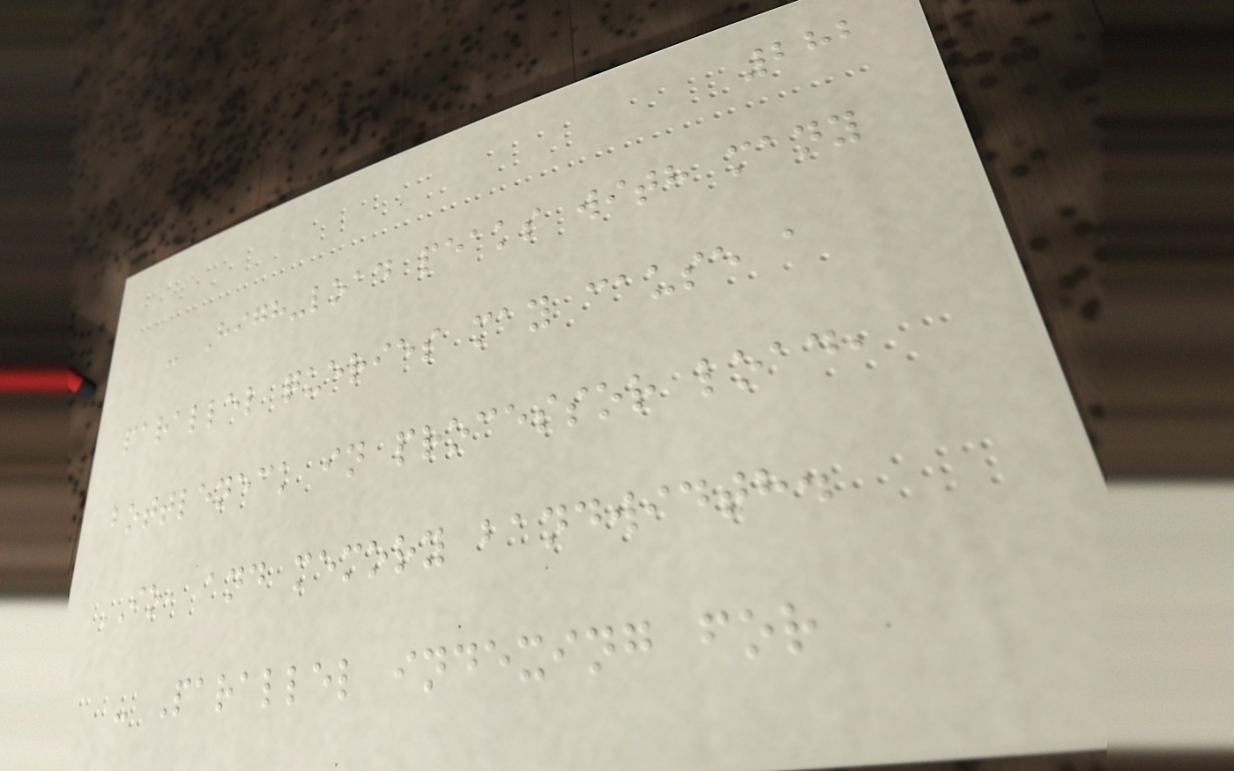282
- High-load peaks with many
parallel queries may cause a
bottleneck in processor load,
IO, and memory bandwidth.
- Parallel indexing for
